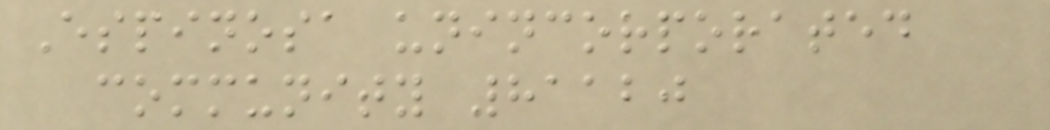Espinosa unincorporated
community 81120
